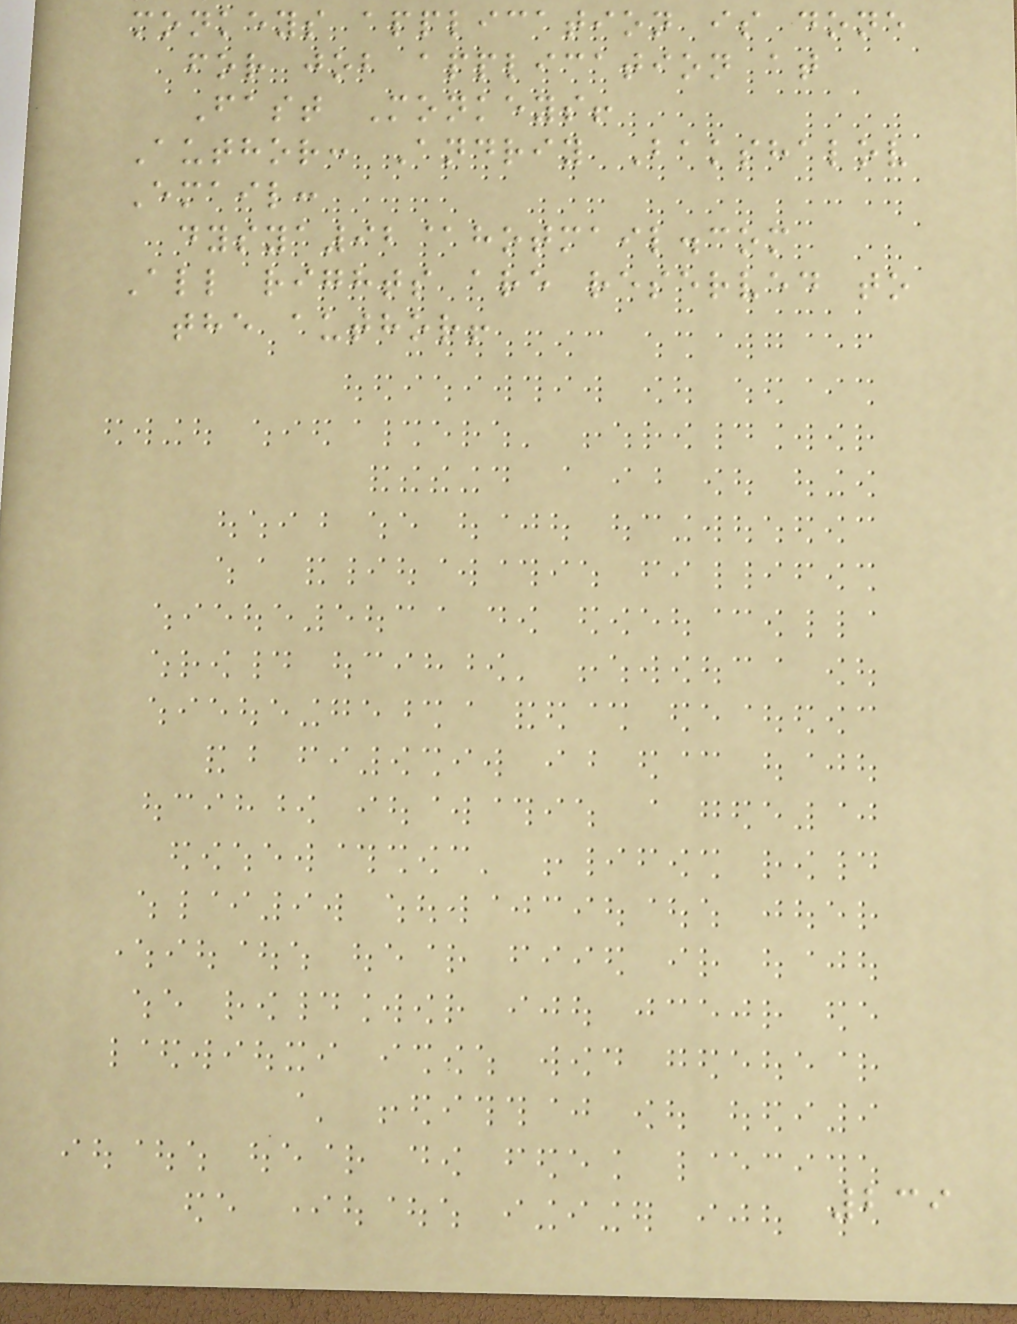monkeys application is done
for job application at
Fast Monkeys!
Author: Andriy Bakshalov
Email:
dysya92@hotmail.com
All rights are reserved to
the author!
239
